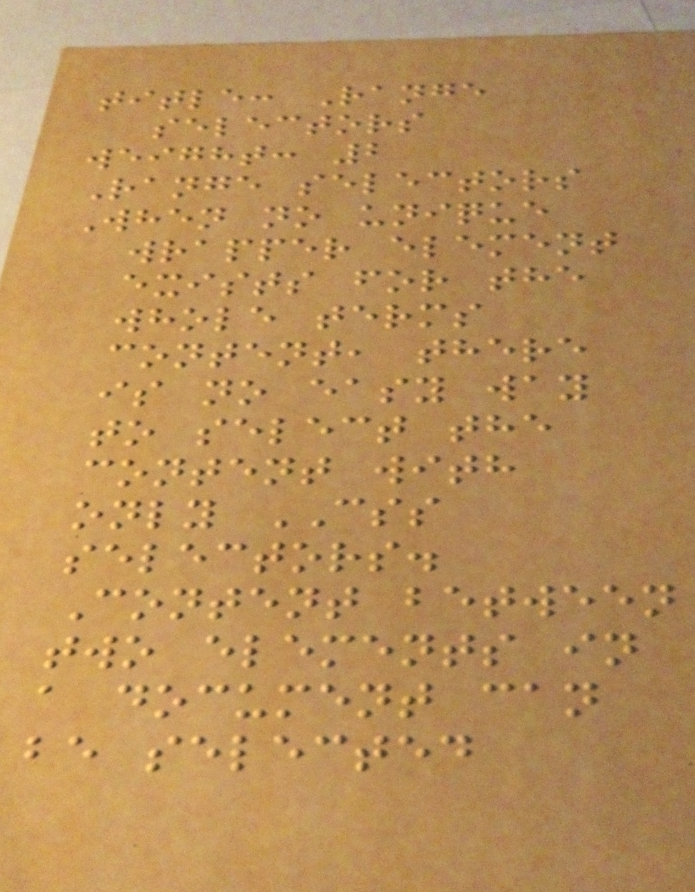title: Range
selectors
weight: 2
Range selectors
When no unique
wrapper element
exists for the
whole terms
content, there
is no easy way
to select the
content with
only CSS
selectors.
Content between
two elements in
a document can
be selected
